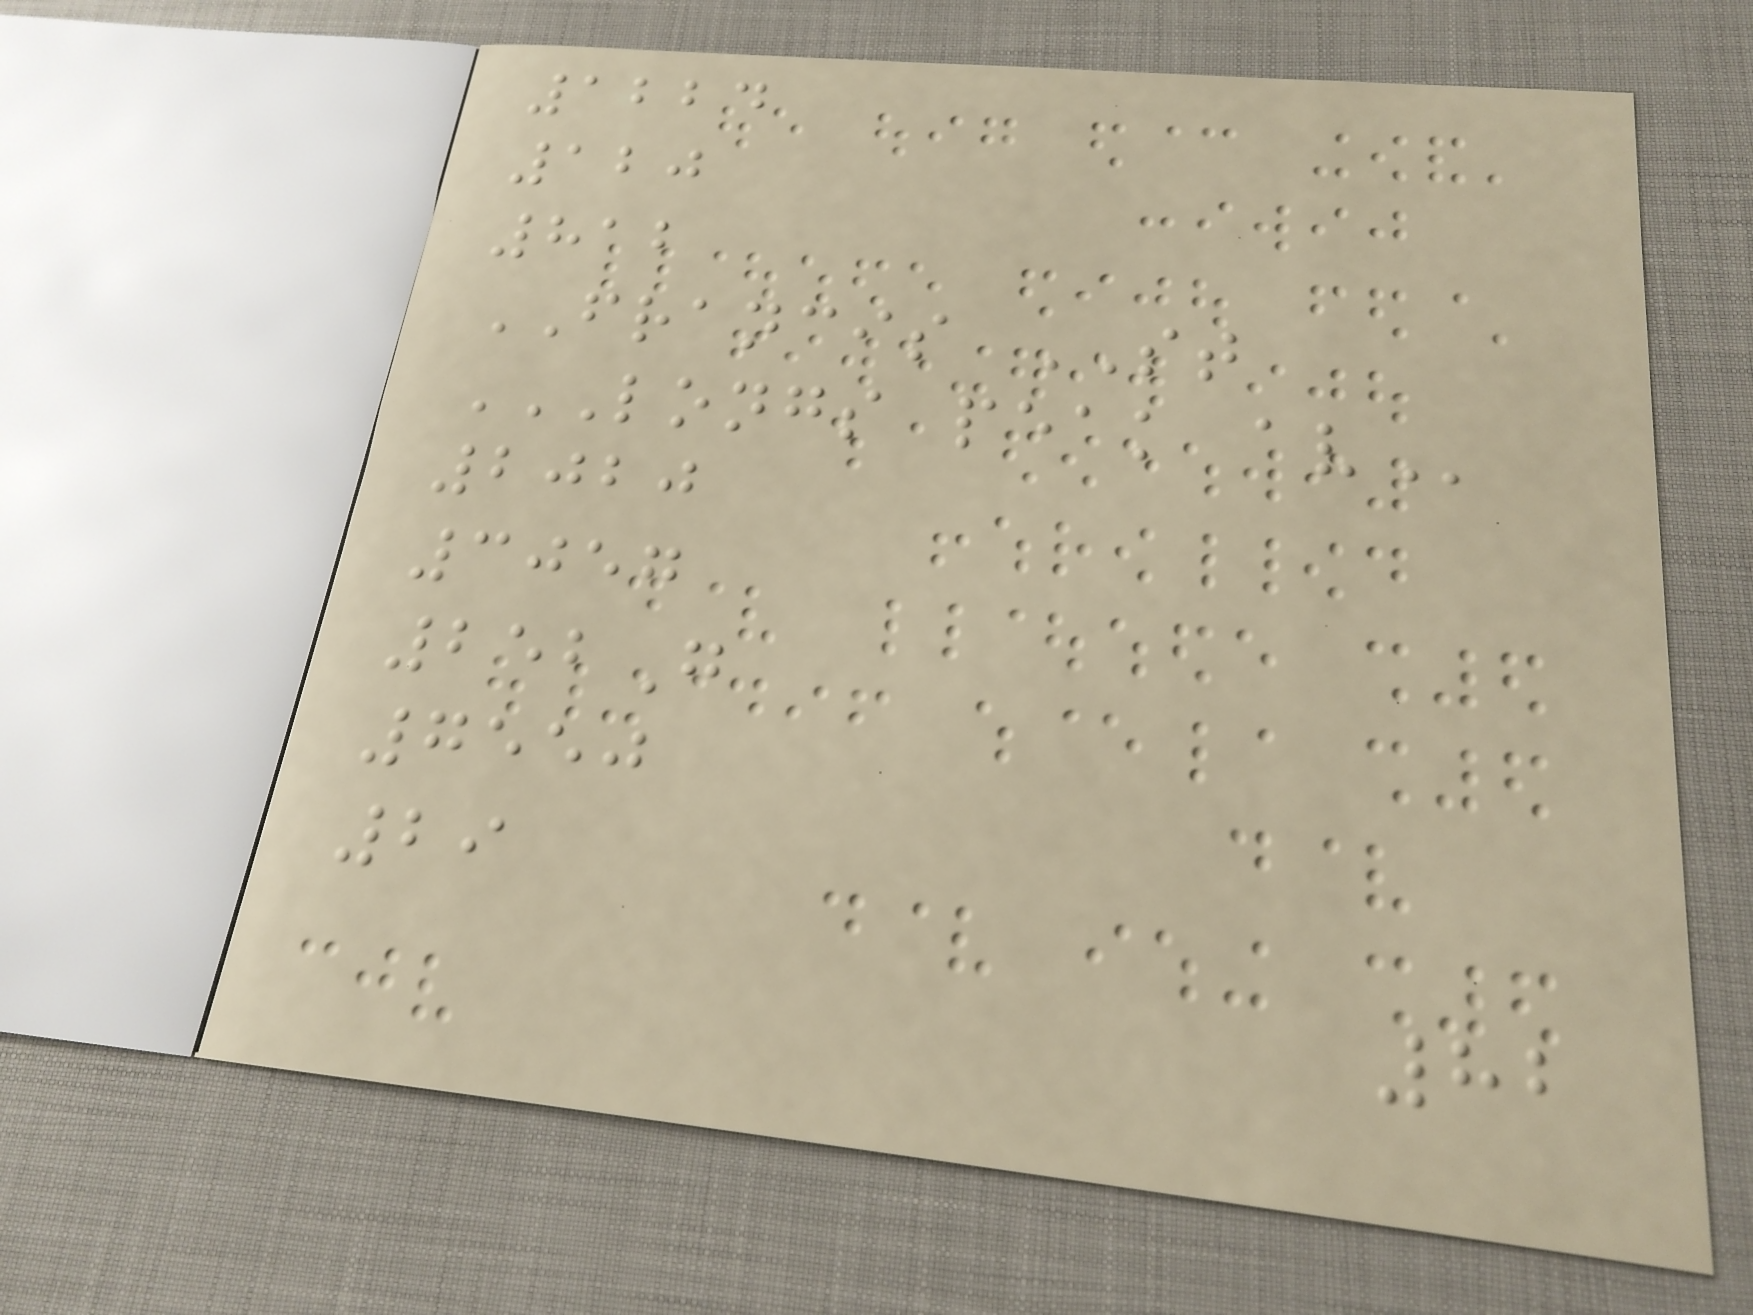1224
120
812
FRANCIS ST
LONGS PEAK AV
2020
3057
252G
7550
29
82
